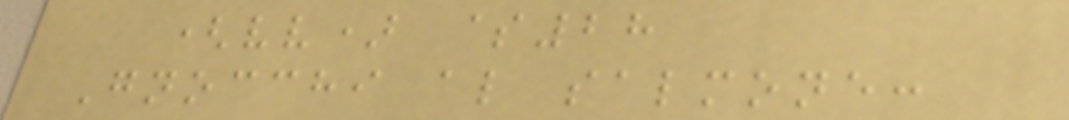(vv) $28
Gnocchi al salmone:
